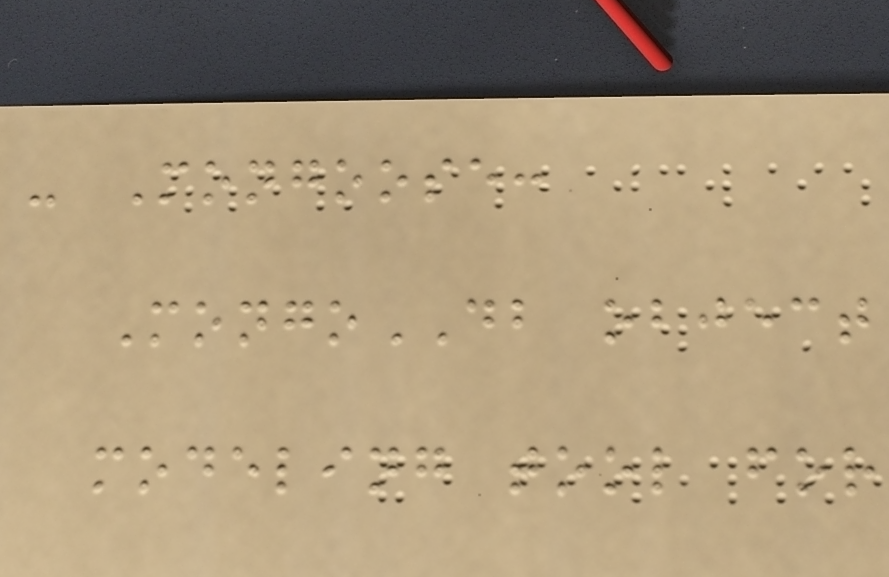- Mongoose:
MongoDB object
modeling tool for
